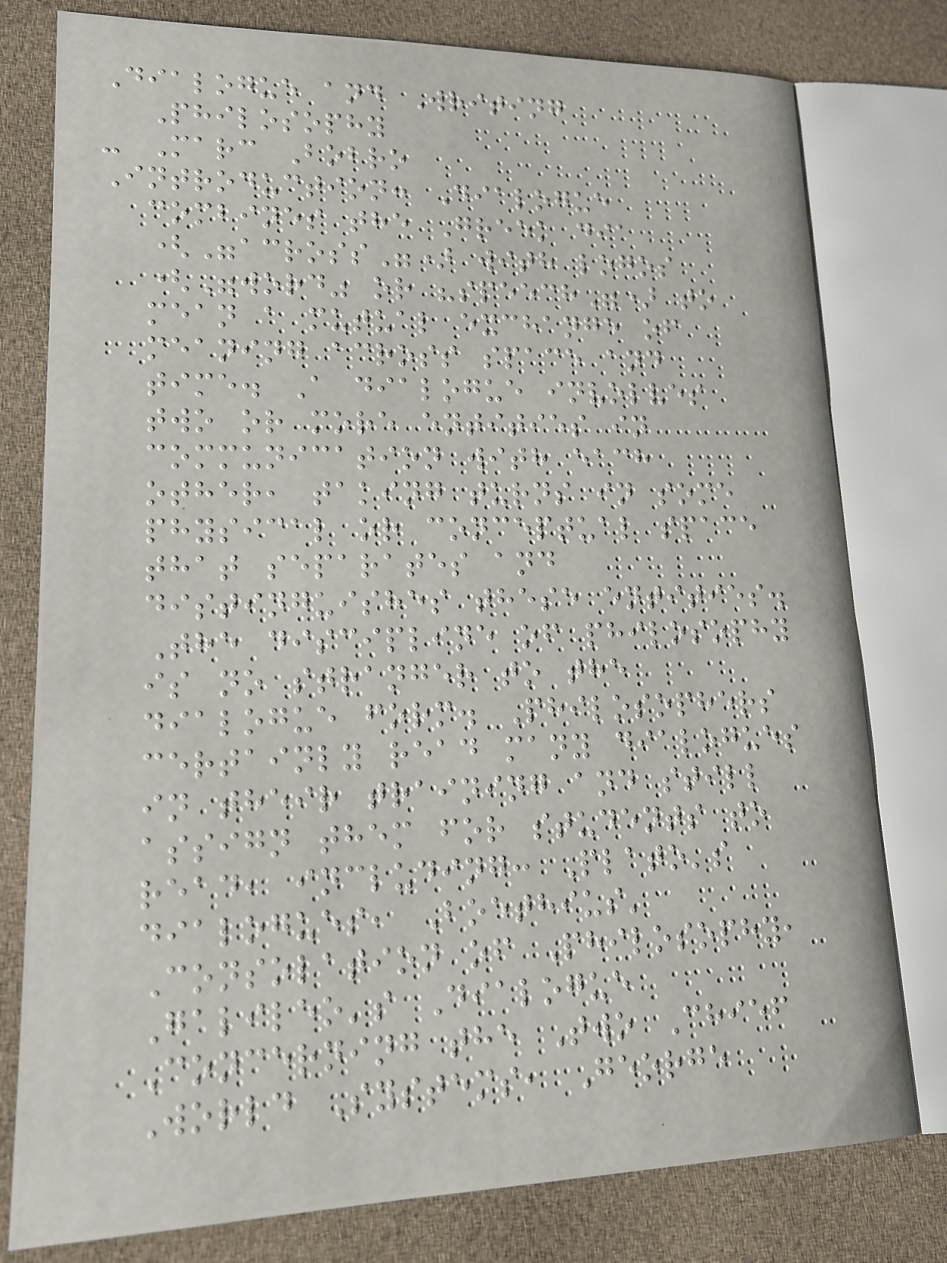Dialogue and Writing
Philosophy
- Marc Bobro
Introduction: Dialogue
combines the Greek dia
("across") with logos
("word" or "speech") to
mean a mutual exchange of
meaning across space and
time. A dialogue involves
two or more entities in
communication with each
other, taking turns in some
physical or conceptual space
that separates and
distinguishes these entities.
The discipline of philosophy
is no stranger to the
dialogue form. Philosophers
certainly read many dialogues
in their training and still
assign them for students to
read, including: Plato's
dialogues, Boethius'
Consolation of Philosophy,
Galileo's Dialogue
Concerning the Two Chief
World Systems, George
